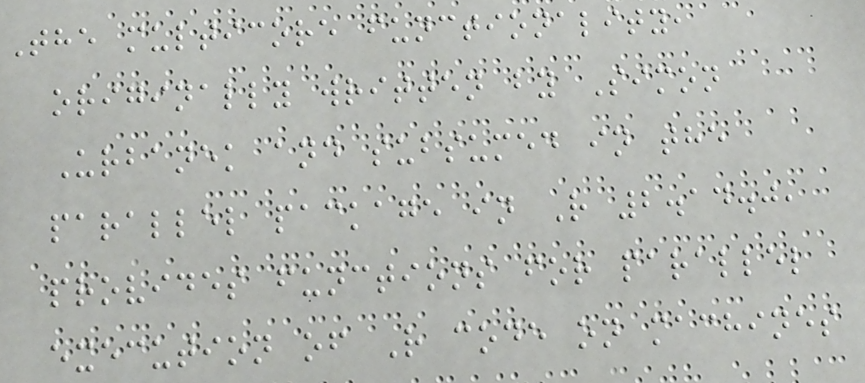The multicore functionality,
originally written by Simon
Urbanek and subsumed in the
parallel package in R 2.14.0,
provides functions for parallel
execution of R code on machines
